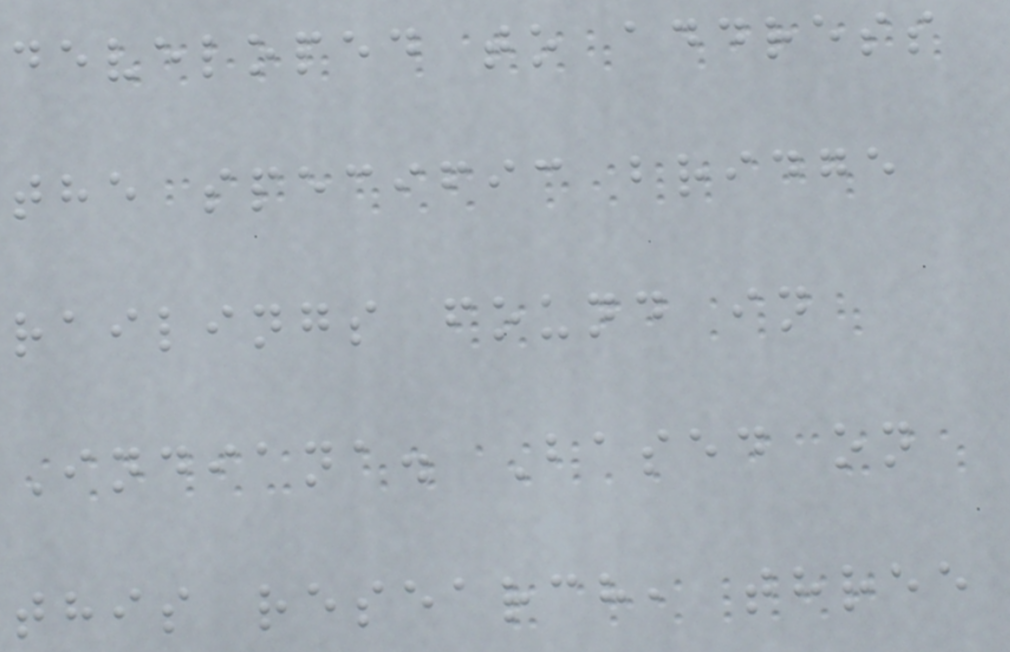developed to address
the specific bridge
railings found in
Indiana. Based on
this research, three
